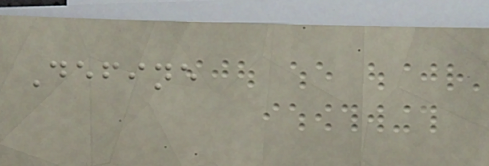Define
